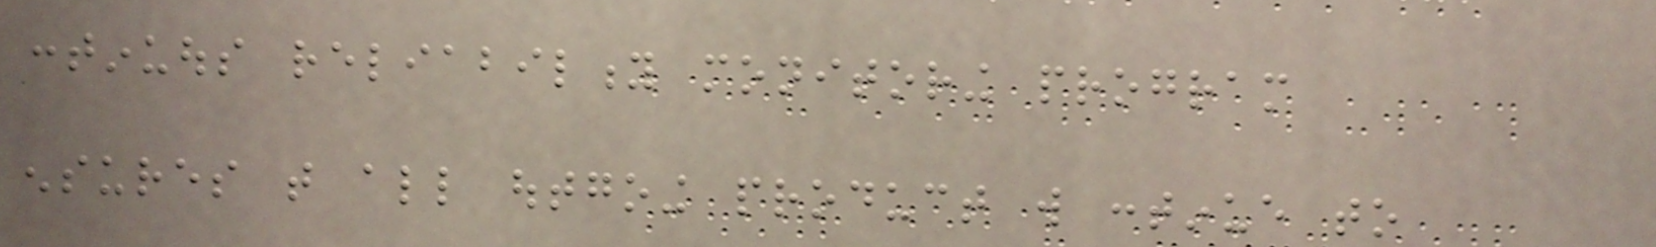continuous reliability monitoring program
ensures that all outgoing product will continue to
